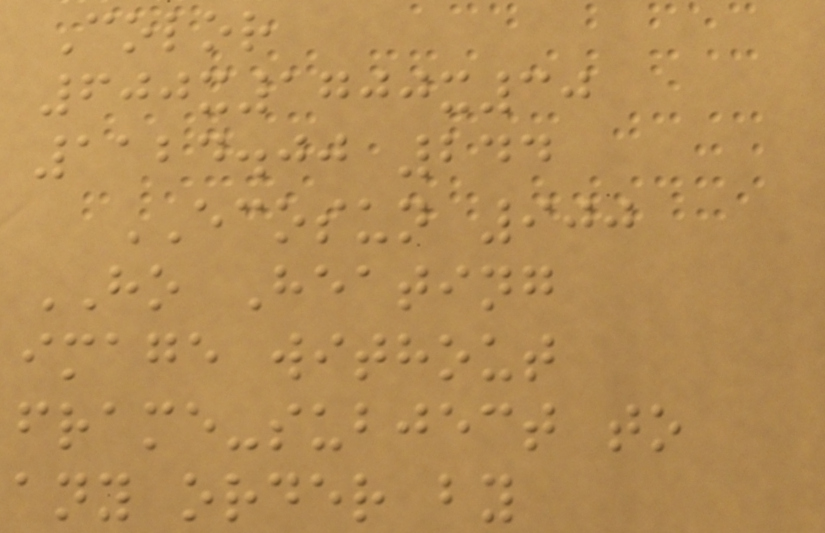Color
600x1700x30
1124.00 244
ECOSUN 900
HO Heating
image without
frame-subject to
any order by
